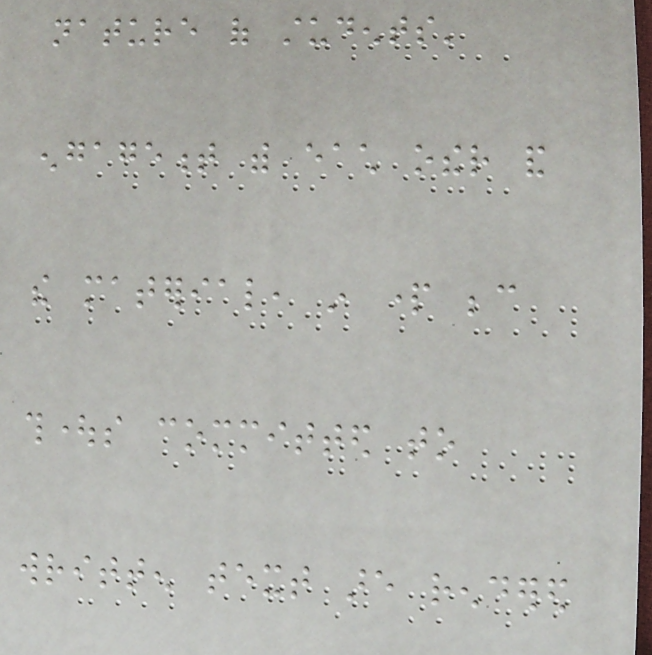nature of students'
engagement with each other and
the material, in part because
thoughts committed to
written text are rendered
